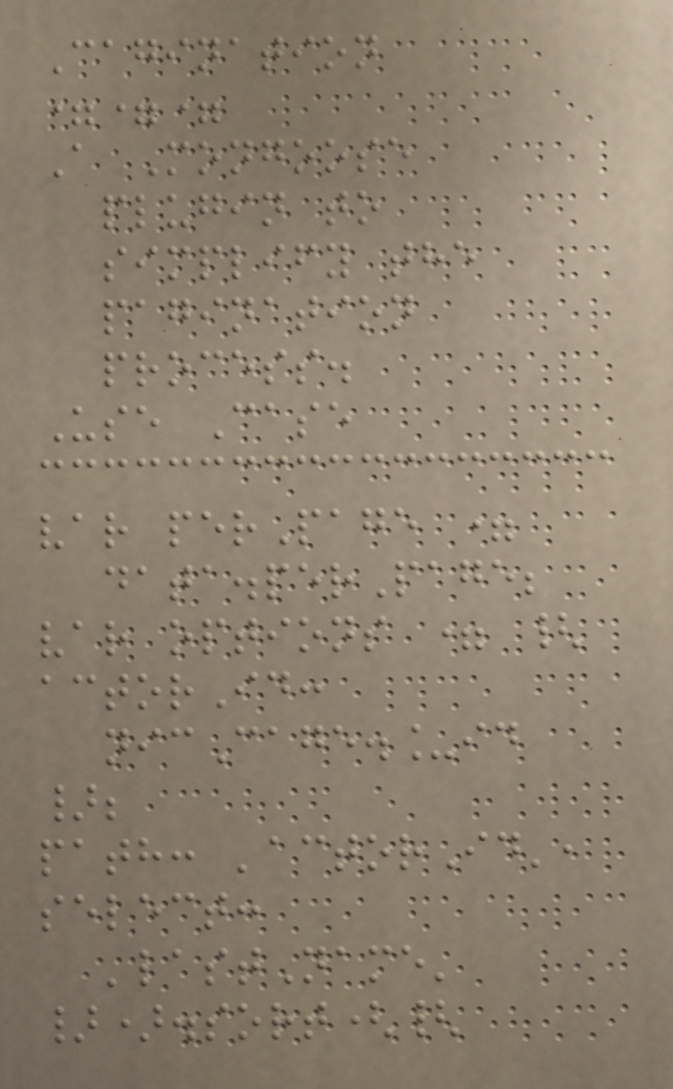Cagination
===
A Mongoose
plugin to
simplify the
pagination
process.
Use Case
var perPage =
data.perPage;
var options = {
actorId:
nicCage._id
};
path: 'actorId',
select:
'lastName'
}).sort({
